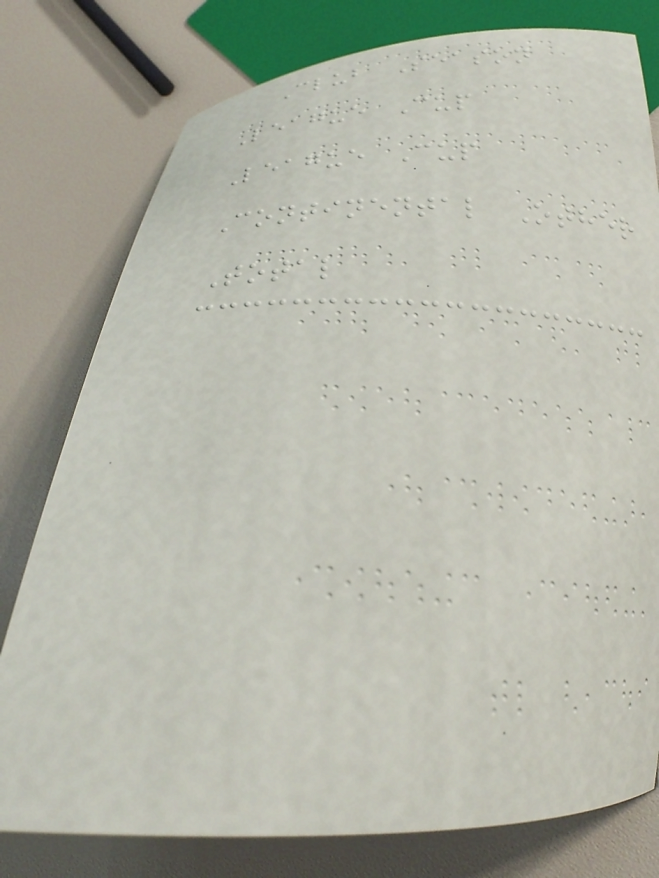Club Season
League Cup
League Cup
Continental Other
Total
